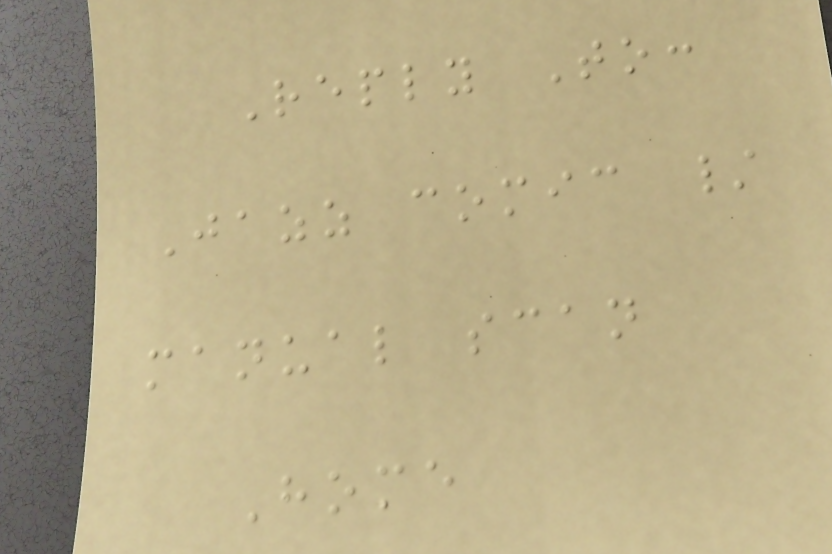Reply To:
Jazz comic /
manual scan
Home
